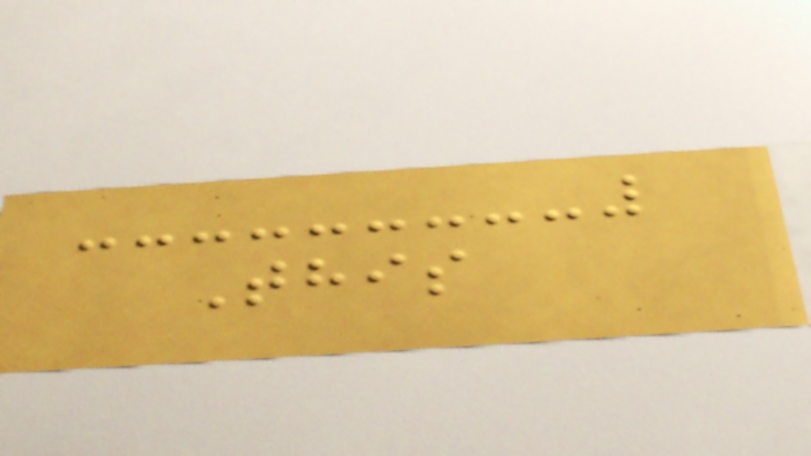This
